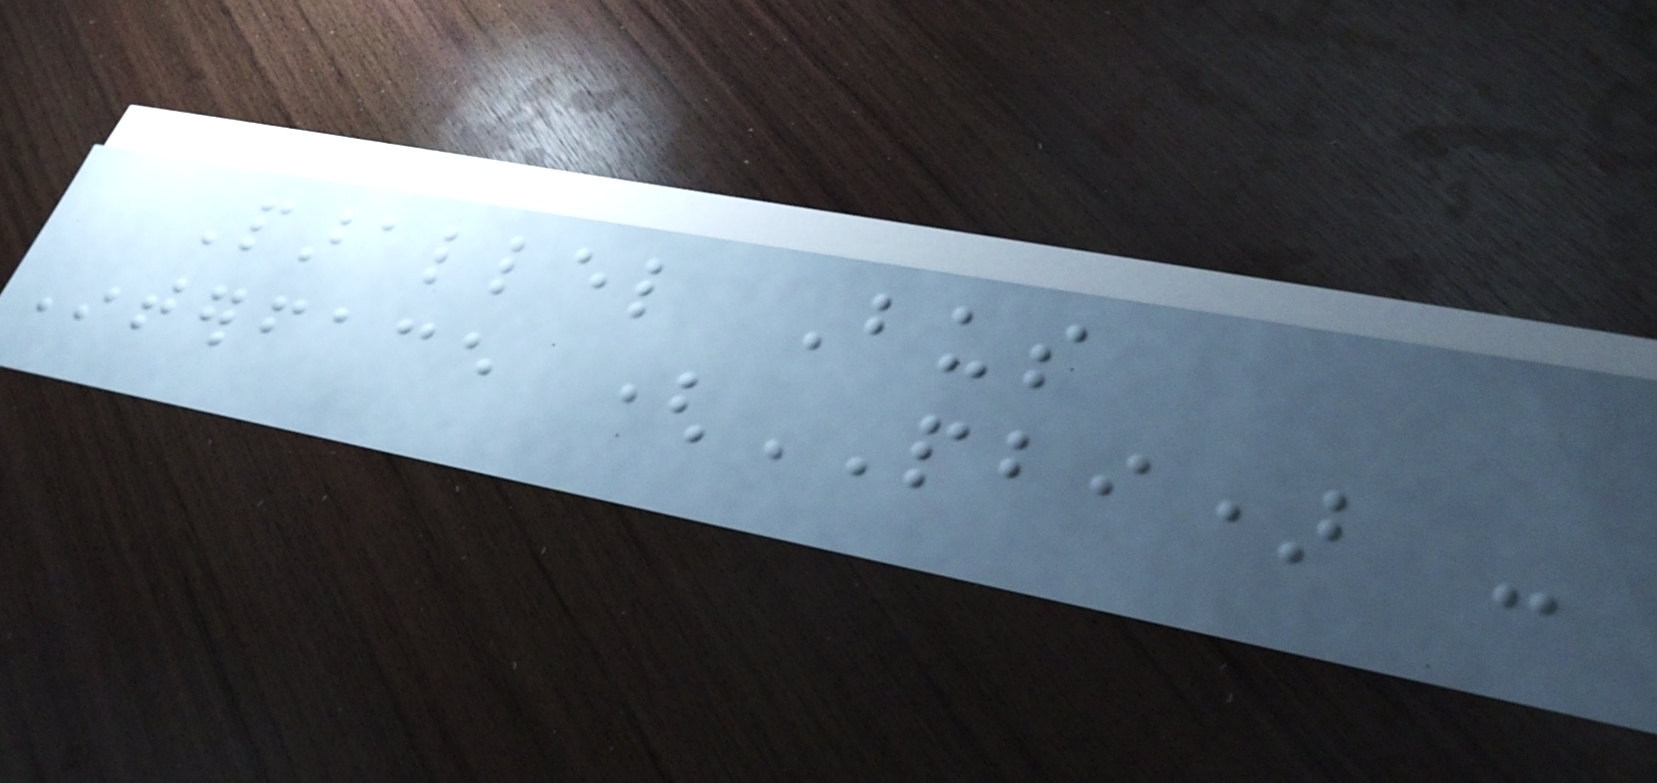Parallel Bus
Interface (PBI) -
